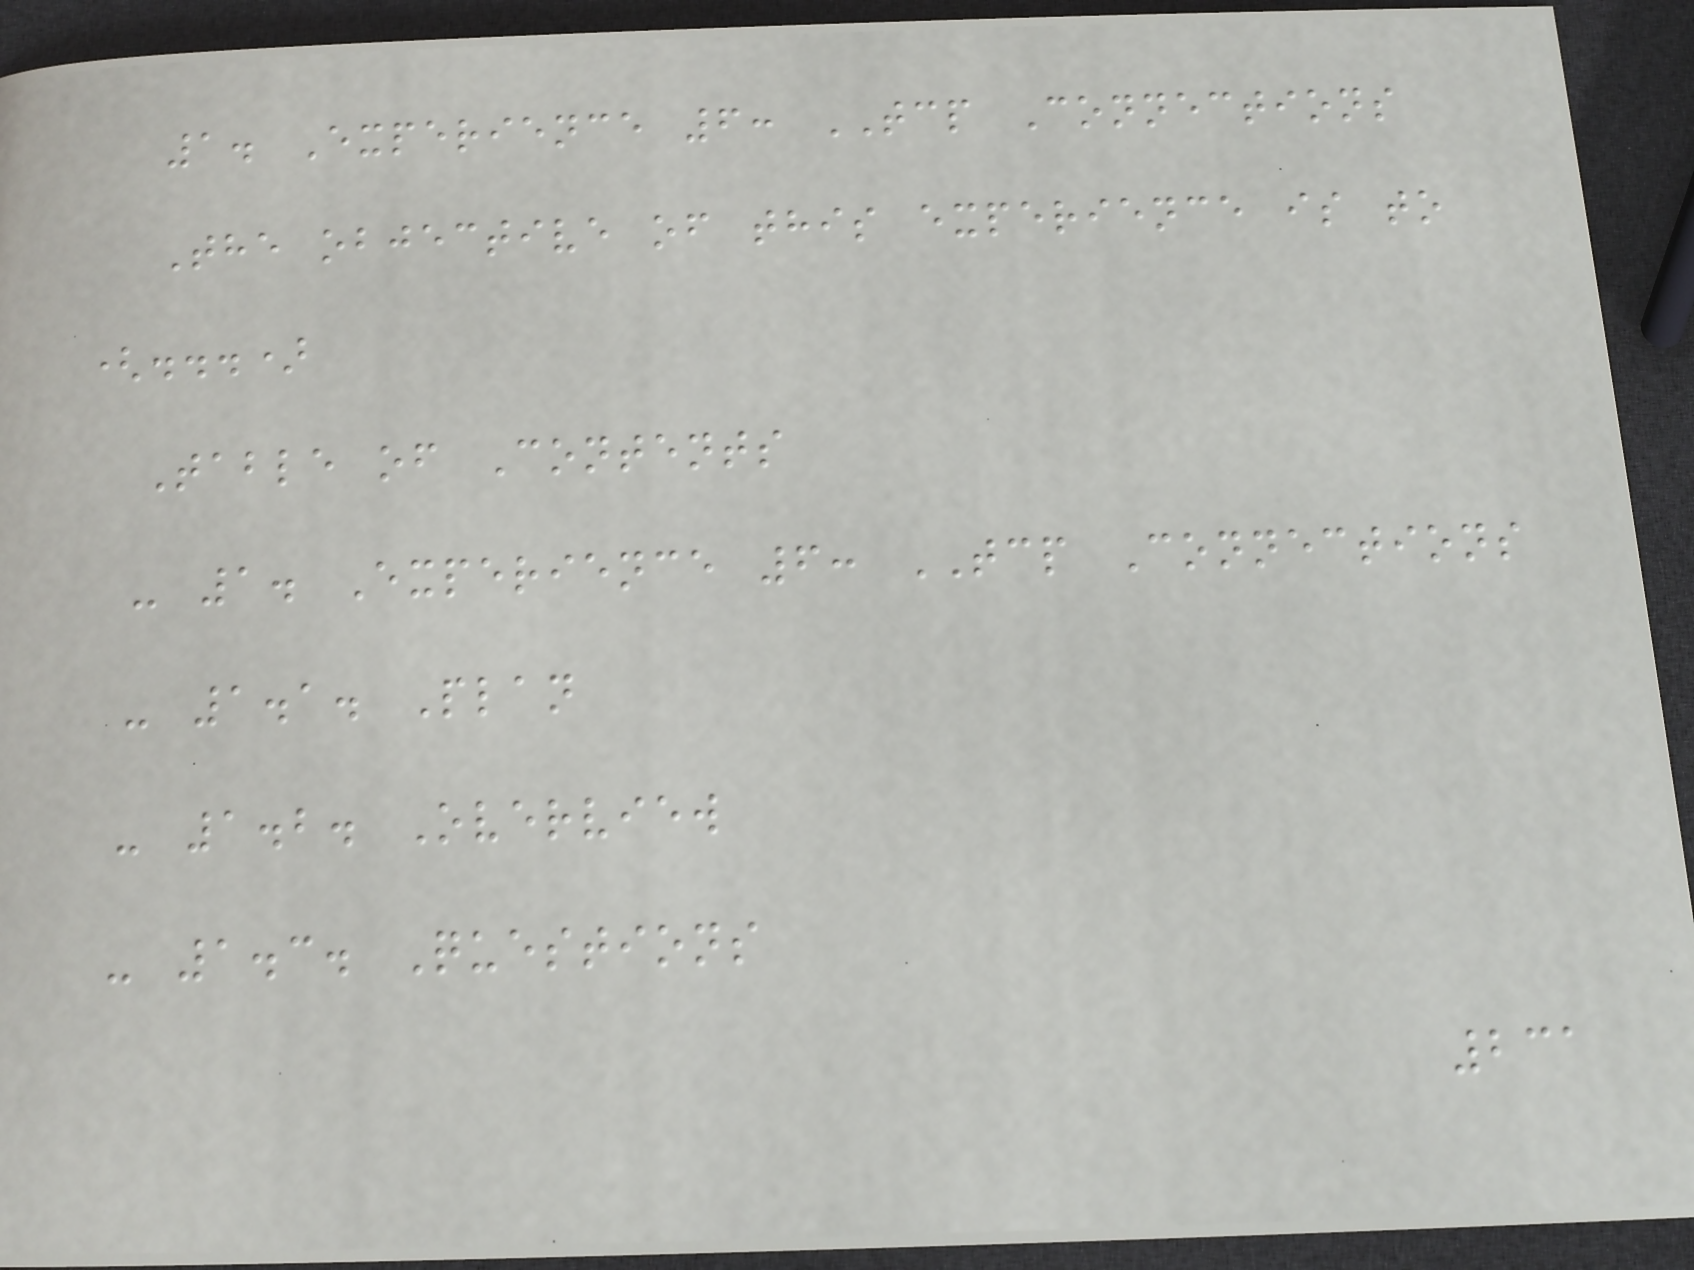1. Experience 6: TCP Connections
The objective of this experience is to
(...)
Table of Contents
- 1. Experience 6: TCP Connections
- 1.1. Plan
- 1.2. Overview
- 1.3. Questions
231
